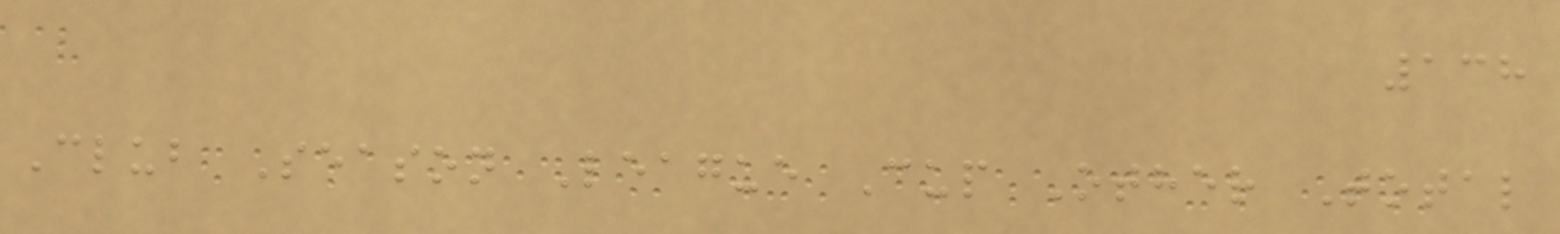138
Club Season League Cup Other Total
